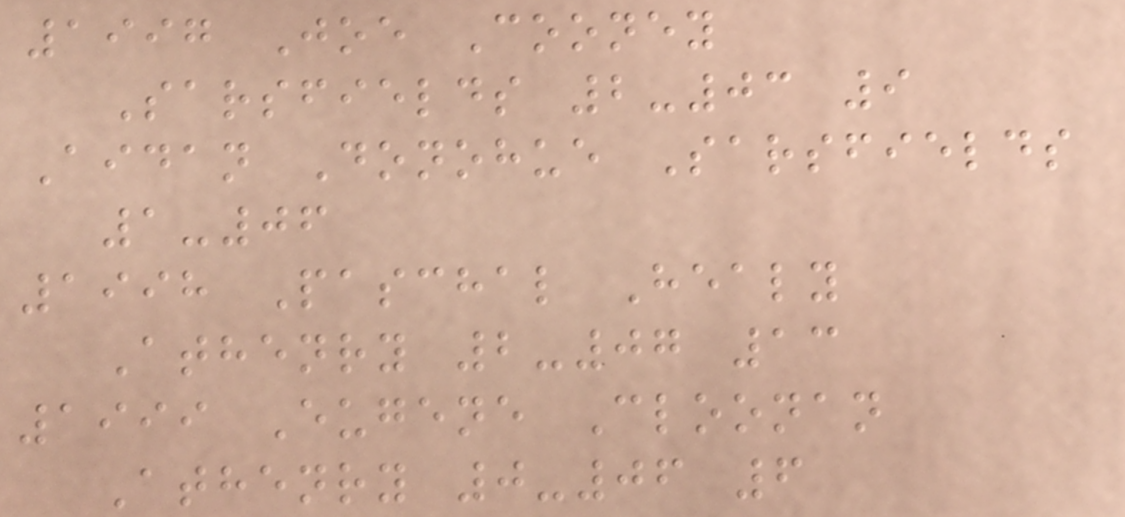1997 Joe Cooney
Sarsfields 2-03 9
Aidan Donohue Sarsfields
1-06
1998 Paschal Healy
Athenry 2-07 13
1999 Eugene Cloonan
Athenry 0-06 6
